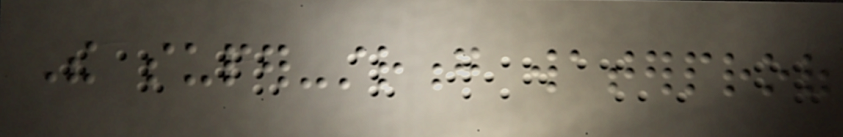The super-strong waterproof
